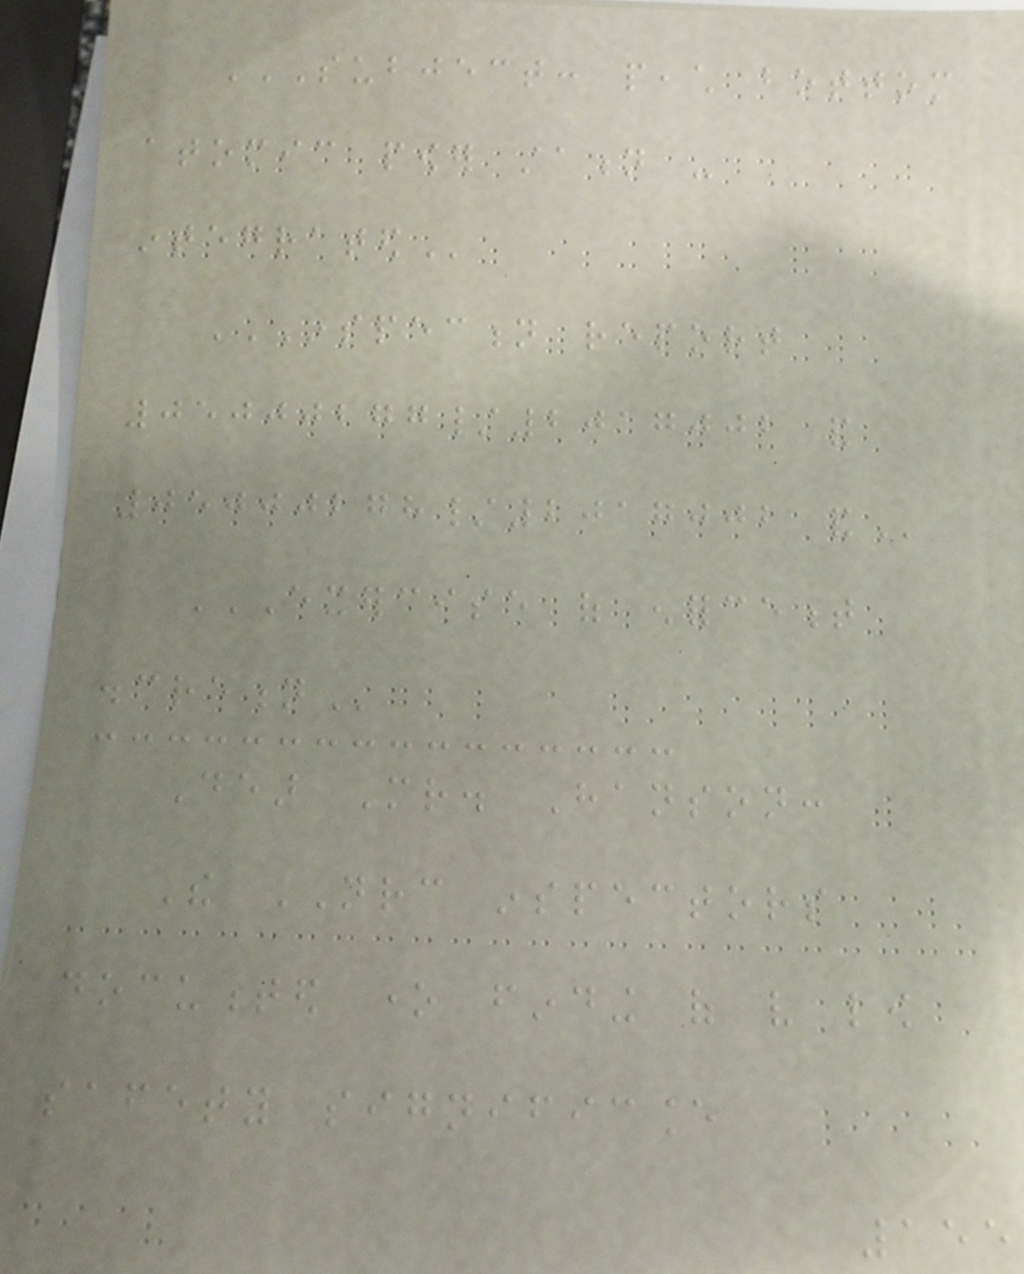SUBJECT: PEACH BOTTOM
ATOMIC POWER STATION -
INTEGRATED
INSPECTION REPORT
05000277/2017002 AND
05000278/2017002 AND
EXERCISE OF ENFORCEMENT
DISCRETION
Dear Mr. Hanson:
The NRC inspectors
documented one finding of very low
safety significance
155
